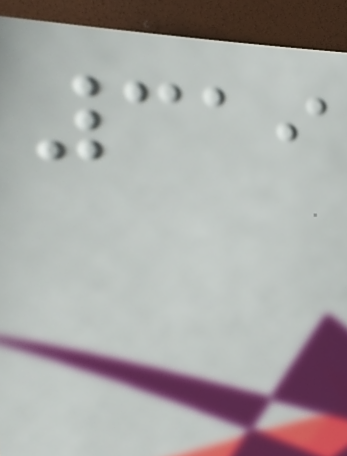319
